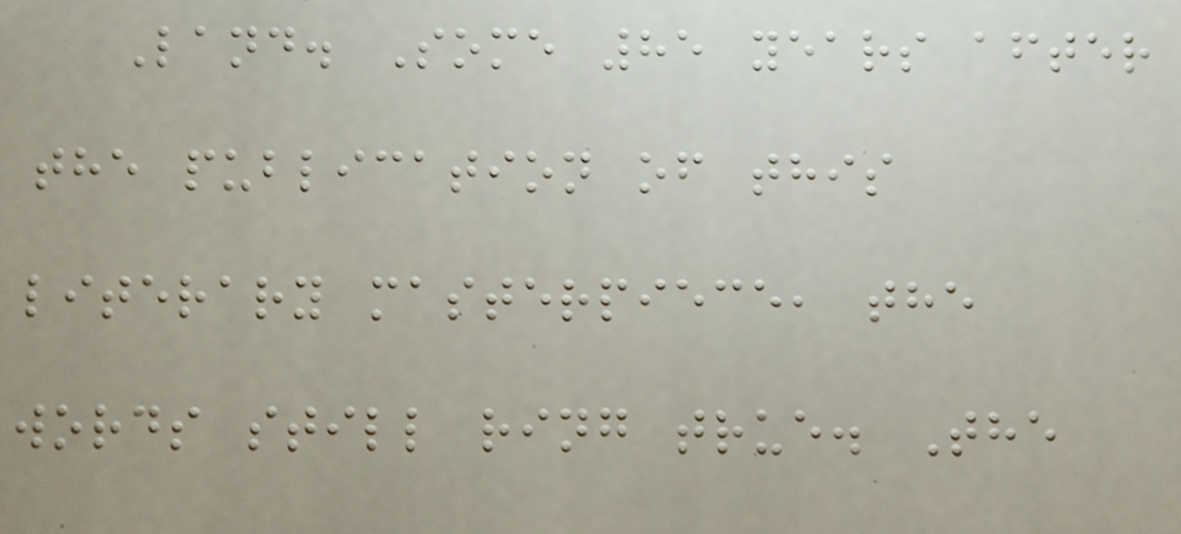Land. Some 85 years after
the publication of this
literary masterpiece, the
words still ring true. The
